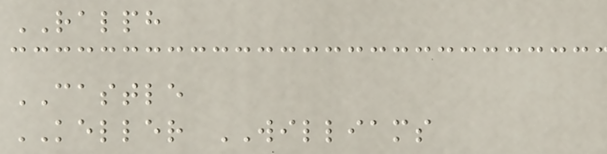RALPH
CASTLE
KELLER WILLIAMS
